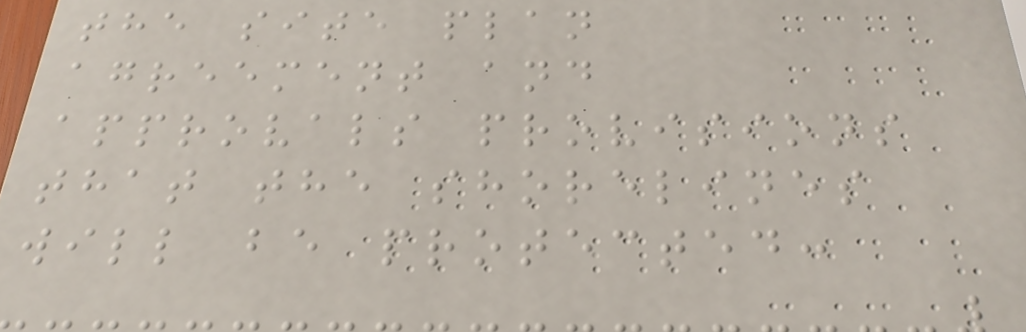the site plan
agreement and
approvals provisions
that the shorelines
will be protected:
